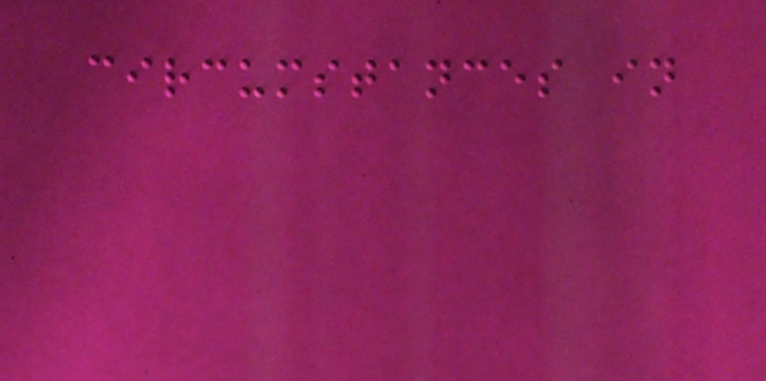circumstances in
